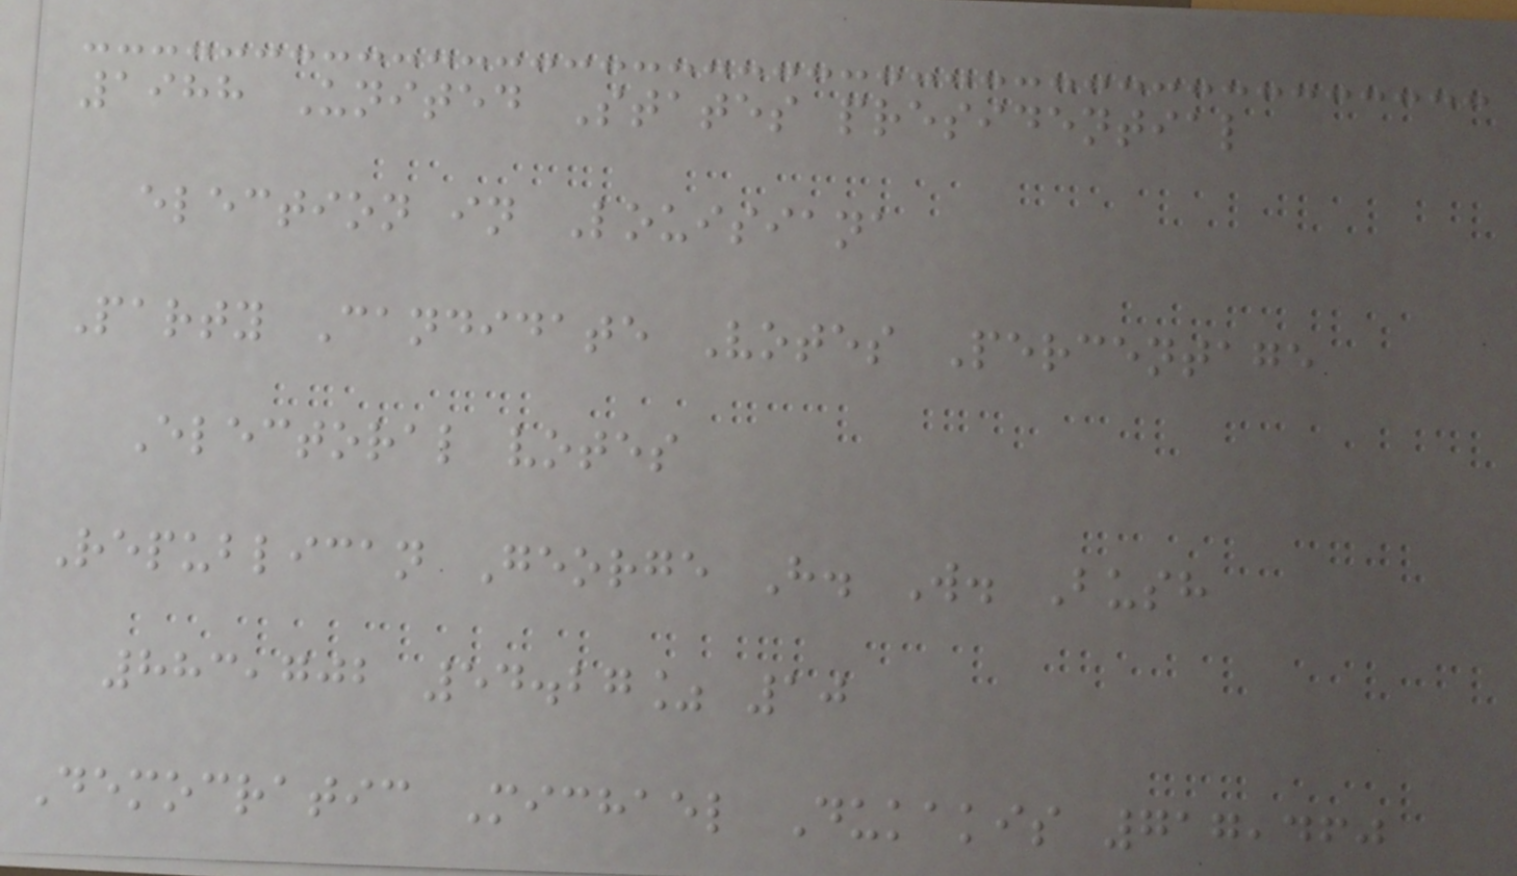1988 United States presidential
election in Louisiana
Party Candidate Votes Percentage
Electoral votes
Republican George H. W. Bush
883,702 54.27% 10
Democratic Michael Dukakis 717,460
